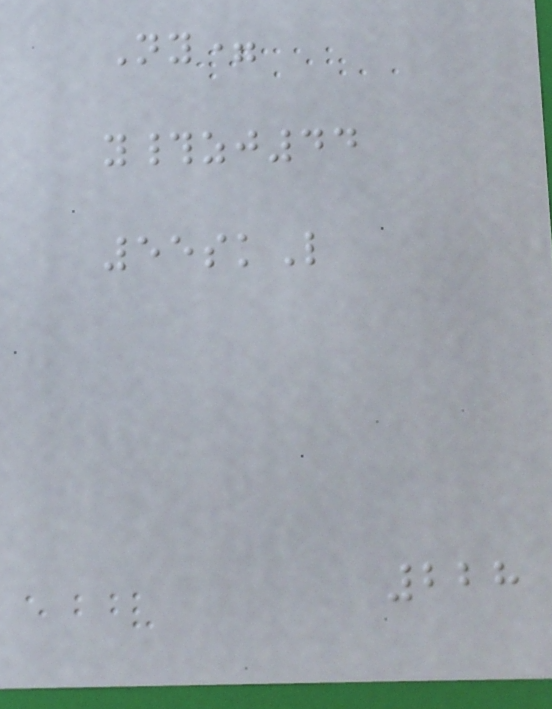Ny=
y#zj44
55skL
228
